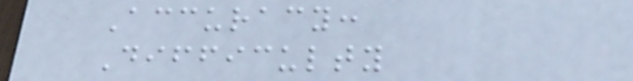Accuracy:
Difficulty
